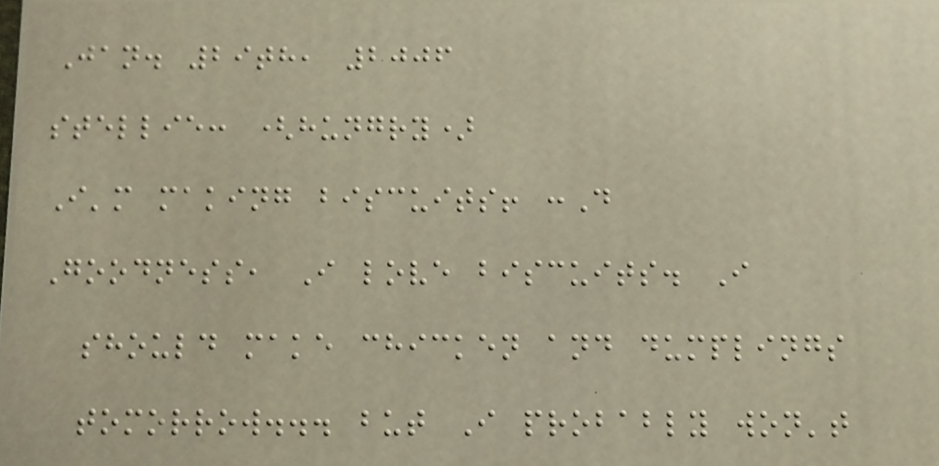Jan. 29th, 2006
stellie: (hungry)
I'm making biscuits! :D
Goodness, I love biscuits. I
should make chicken and dumplings
tomorrow... but I probably won't
